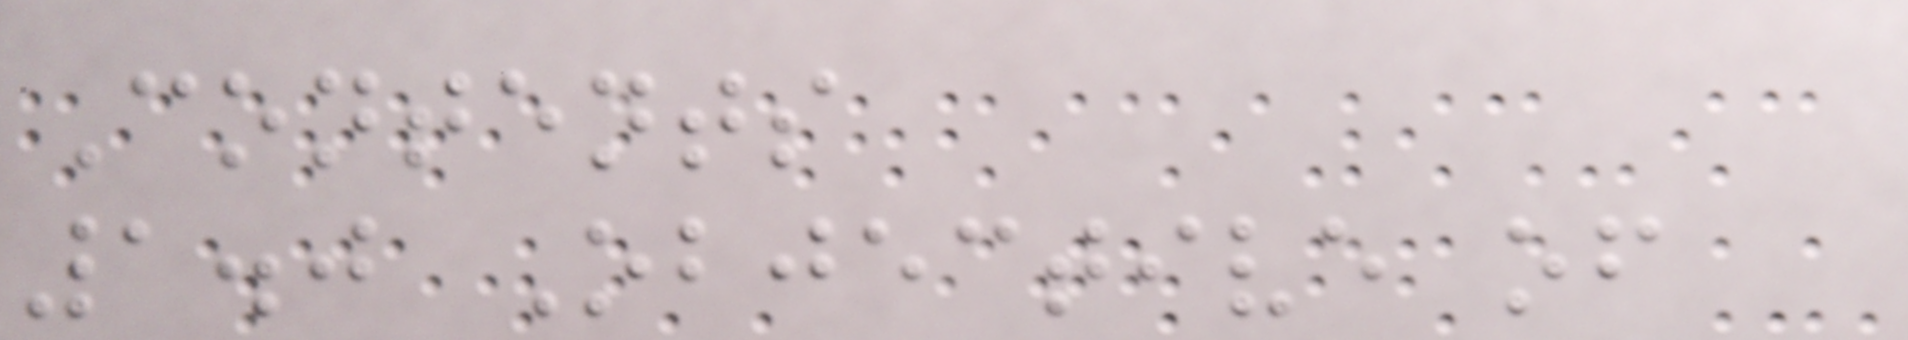Contents
1.0 Objective of
